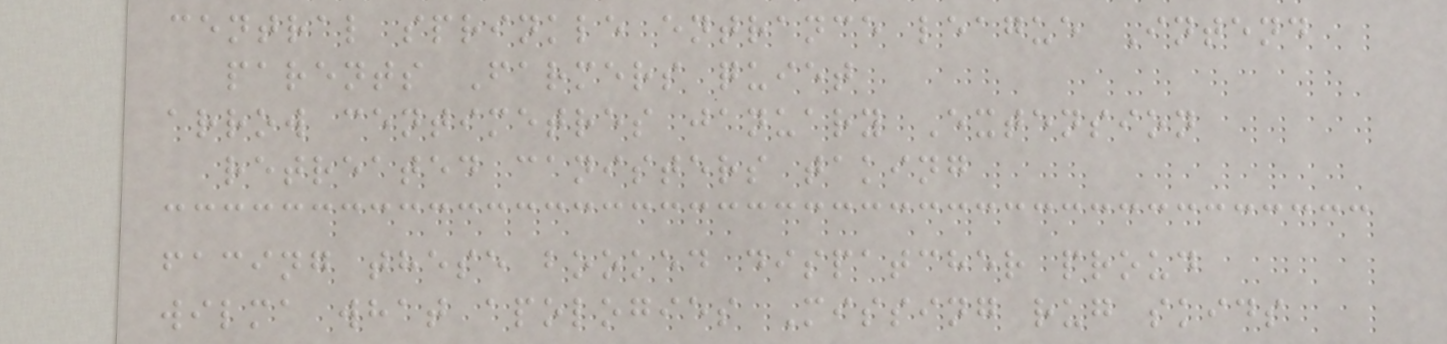central sprinkle entrance league Intend
parents Farmers quiet
arrow centimetres january Extension
retreated canisters taking
facing these booked dispatcher proud
wilma what apologies Missing rug skids
